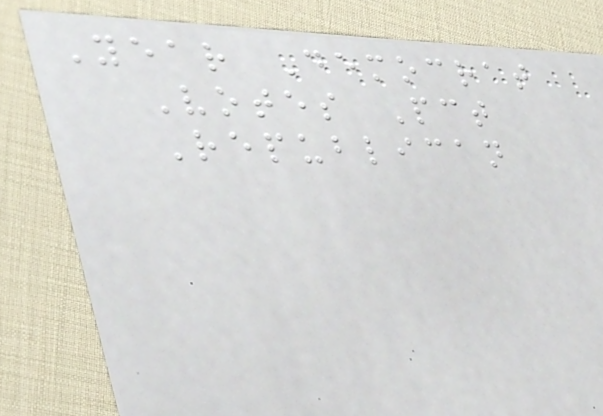Year Democrat
Votes Pct
Republican
